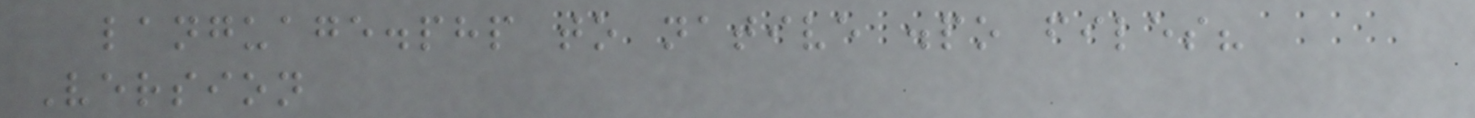language.php to native .po files?
Version
